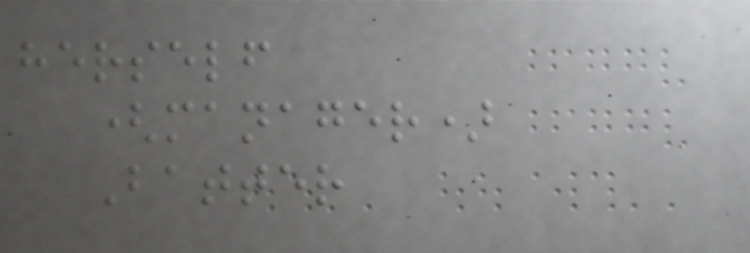herself
(manager)
Batter
